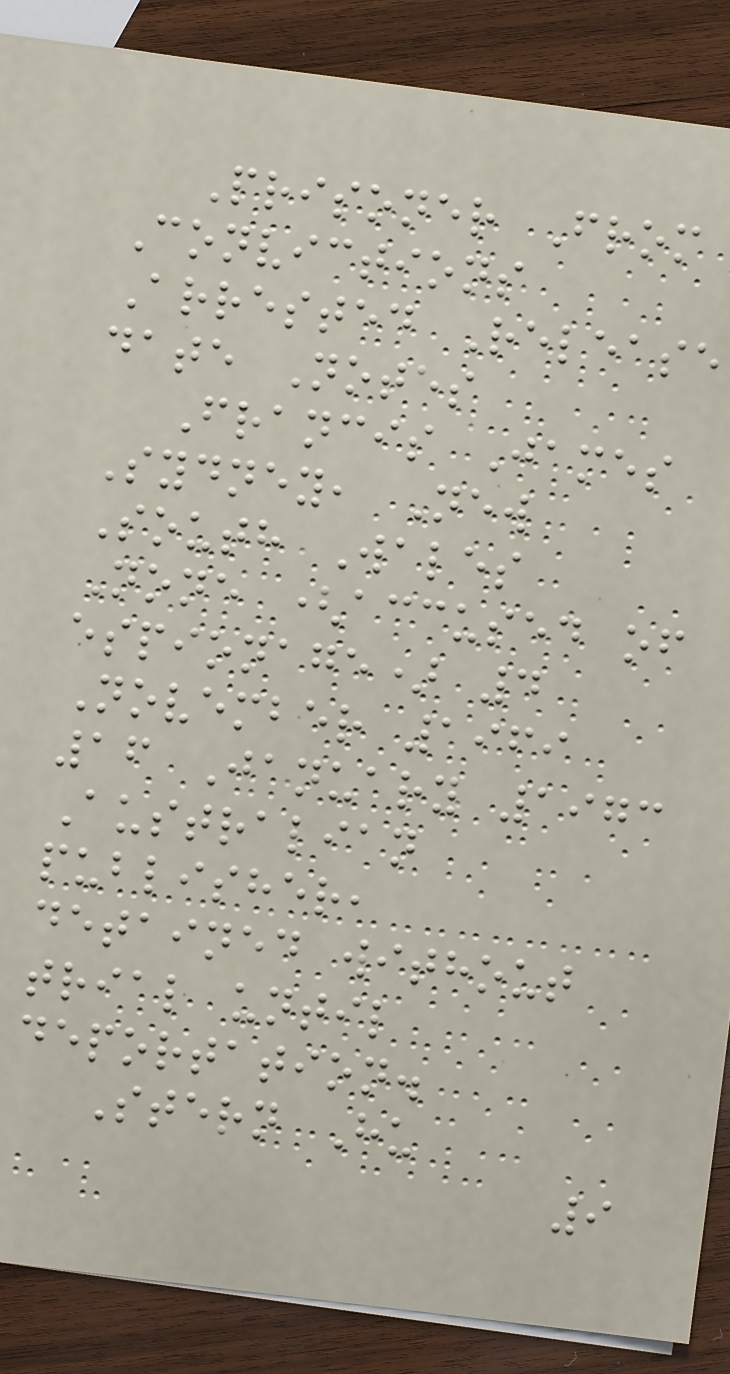Prisoner From
Convictions
Arrested Release
date Notes
Francis James
Sydney, New
South Wales
None (accused of
espionage) 4
November 1969
16 January 1973
Australian
publisher,
detained without
trial until
deportation.
Stern Hu
9
